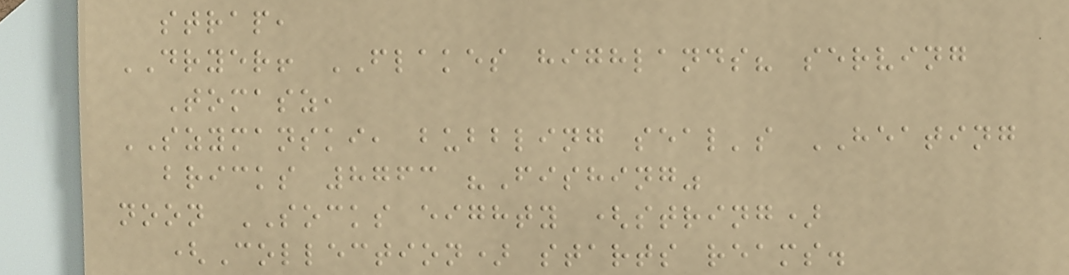strap,
DRYER! FLAKES highlands? serving
Tomasz,
SZYMANSKI, bubbling seal's HEATING
bricks 8763 "Fishing"
noon SOCKS eighty (string)
(Collection) starts reams.
